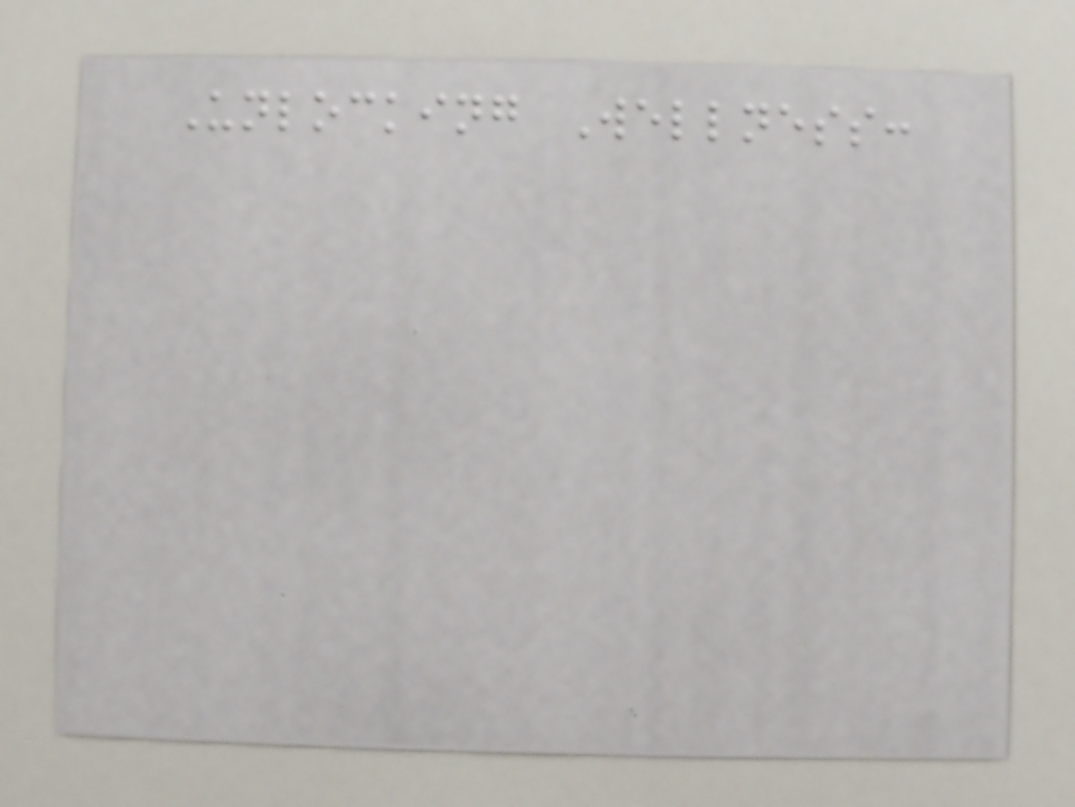Unlocking Wellness:
